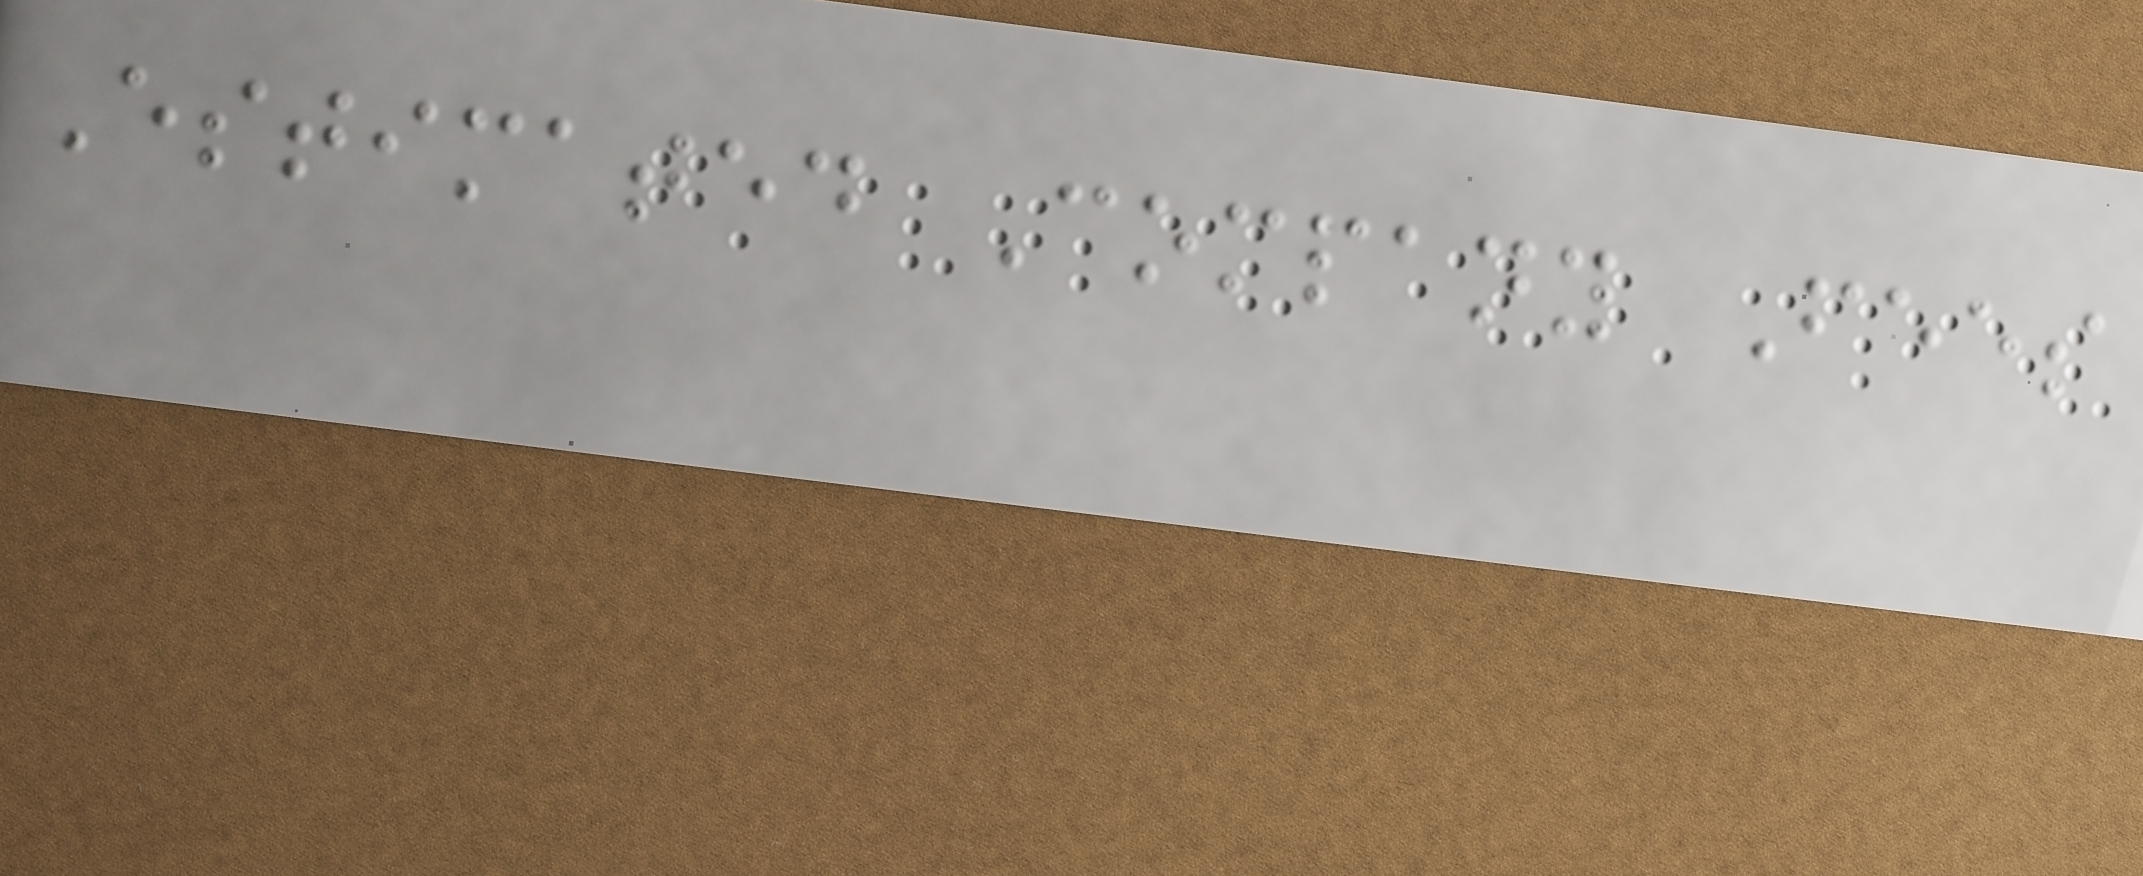Estimated Company Fees
